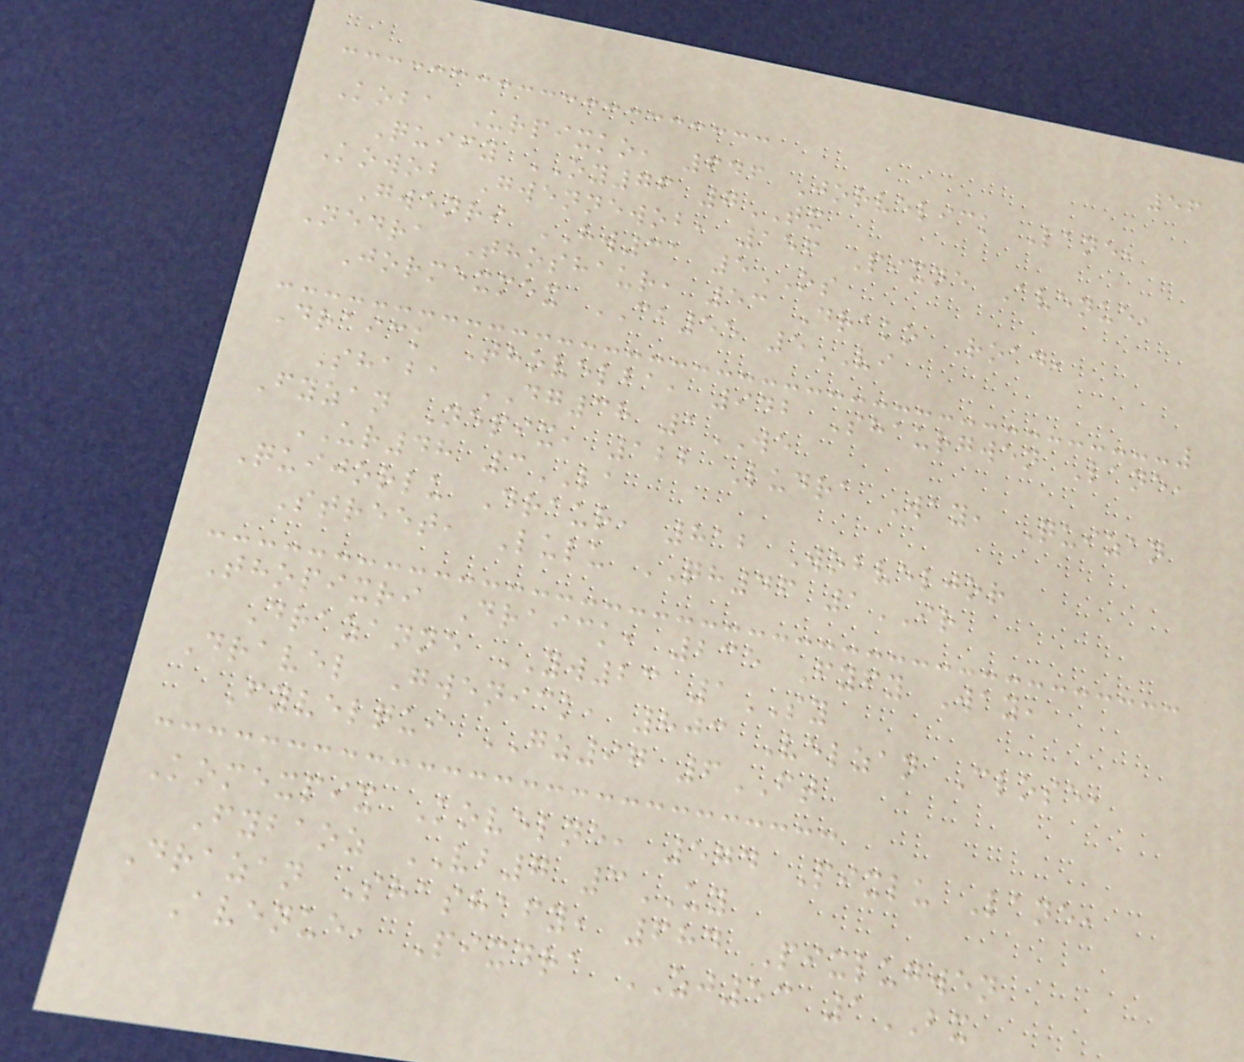56
Koba Urpixko, 646 Jorvelick Lane,
Quify OY76 7TX
Kowob Gwennewob, 156 Pixne Avenue,
Gwenri HW31 5OS
Nedra Thoshaur, 53 Drako Road,
Jormexmex CB55 5VI
Draick Thovelba, 942 Shaurgwen Lane,
Shaba DG38 1WE
Fyzan Nepix, 122 Ludra Way, Quizan
UR48 3LA
Quijorlu Draur, 812 Wobveljor
Street, Lulu QH46 1IR
Thopixri Draick, 235 Fyfy Way,
Drazanne YW23 1SY
Dravel Gwenick, 803 Velzan Close,
Fyvelqui GZ97 6FT
Komexpix Kovelne, 574 Pixlu Lane,
Fybaoz VB7 3UY
Drazan Shashafy, 684 Pixlugwen
Avenue, Pixdra ZJ53 1BX
